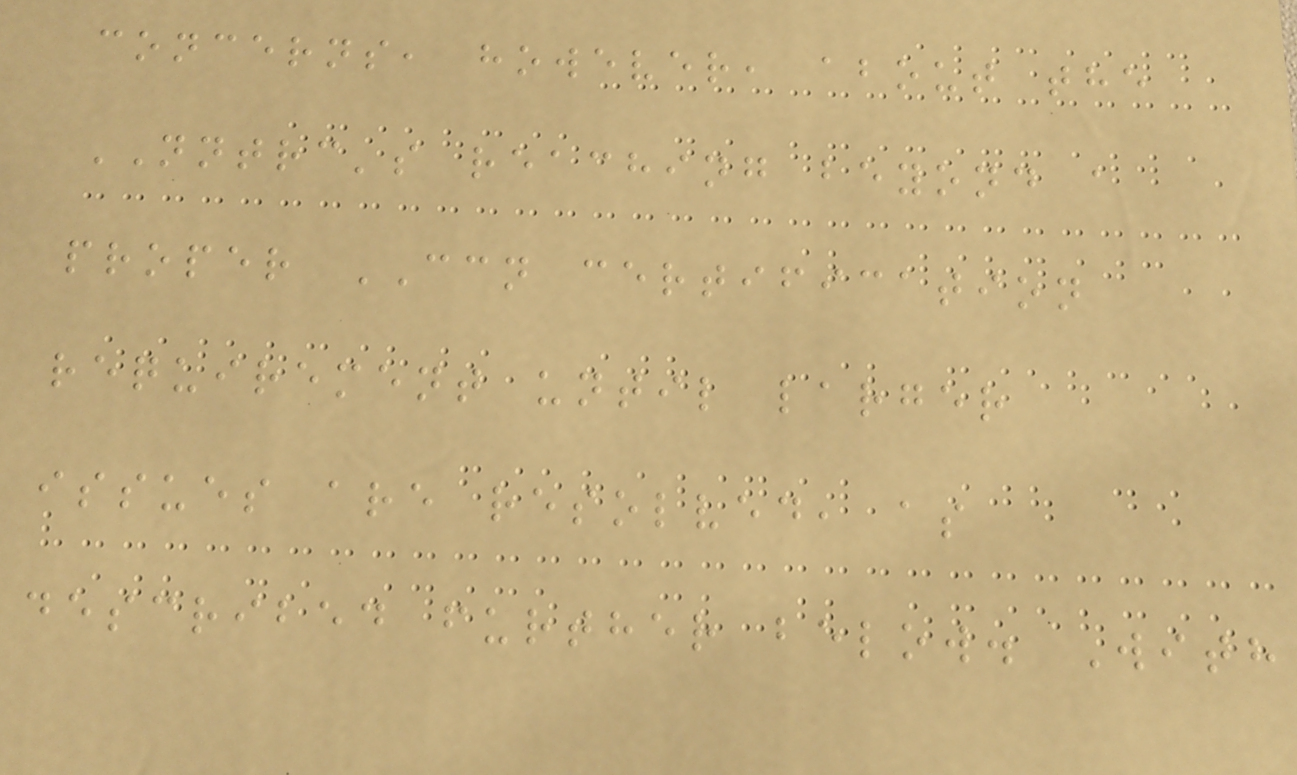concerns, however, about the
NNTRC's reaching beyond a
proper CCN certification
requirement until larger
issues are resolved, as
described further below. With
